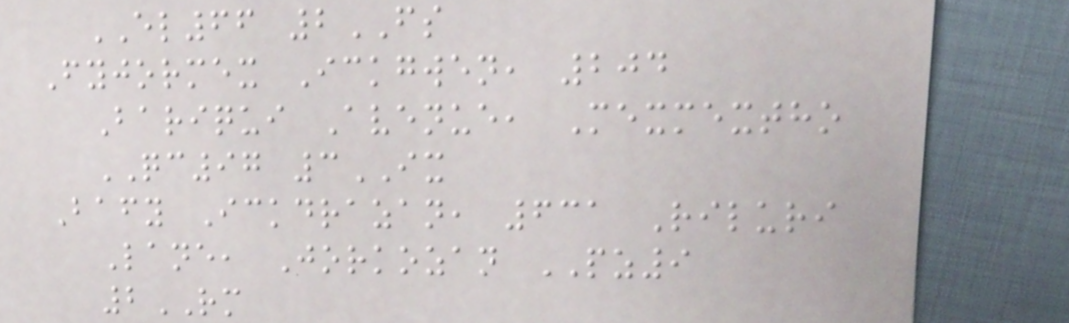EL66 2FS
Fyjormex Ickgwen, 204
Bariqui Avenue, Mexmextho
QC97 3IX
Bafy Ickdrazan, 631 Riluri
Lane, Jorkozan PZ9
2RM
